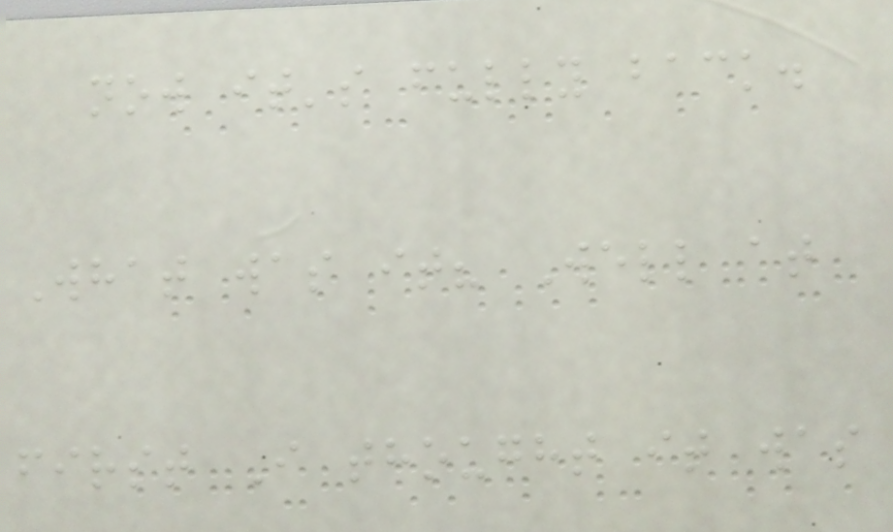now it's fully back.
What was it? Well at
first I thought it was
